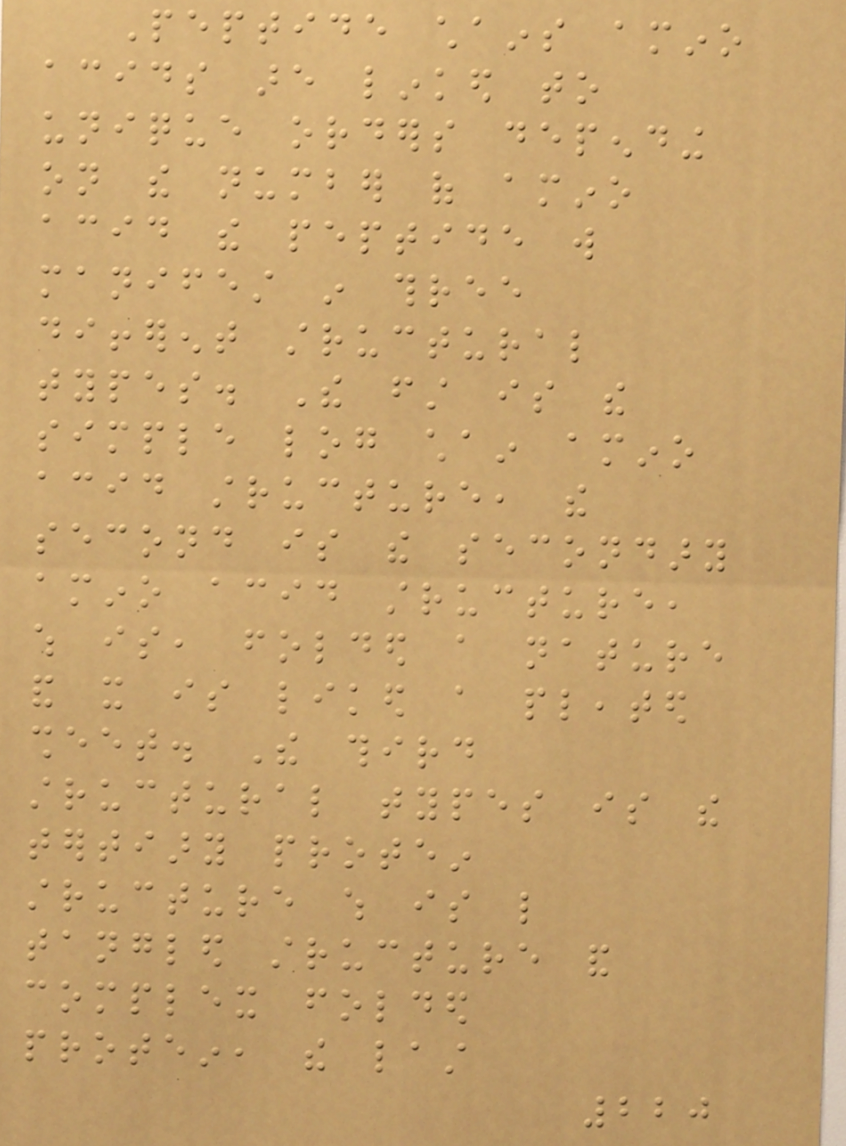Peptide chains amino
acids are linked to
unique orders depending
on the number of amino
acid the peptide will
manifest in three
different structural
types. The first is the
simple log chain amino
acid structure, the
second is the secondary
amino acid structure,
which is, folded a nature
and it is liked a pleated
sheet. The third
structural types is the
tertiary protein
structure which is like
tangled structure and
complex folded
protein, the last
220
